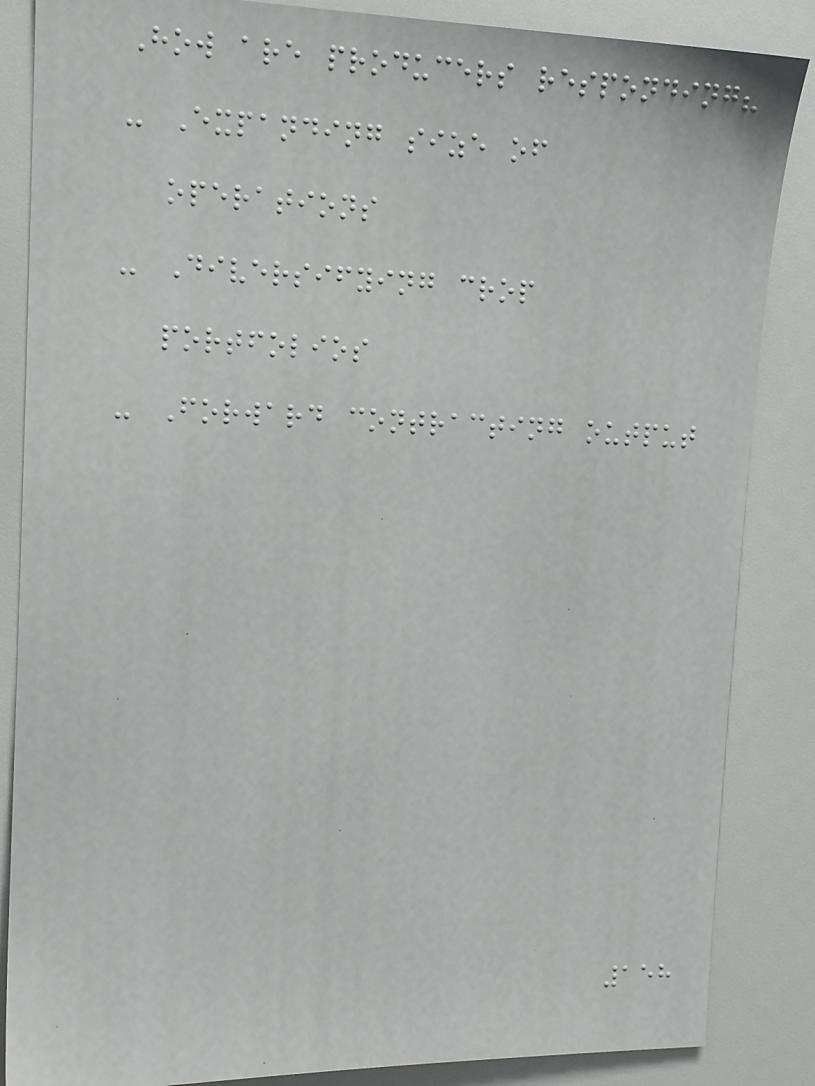How are producers responding?
- Expanding size of
operations
- Diversifying crop
portfolios
- Forward contracting output
158
